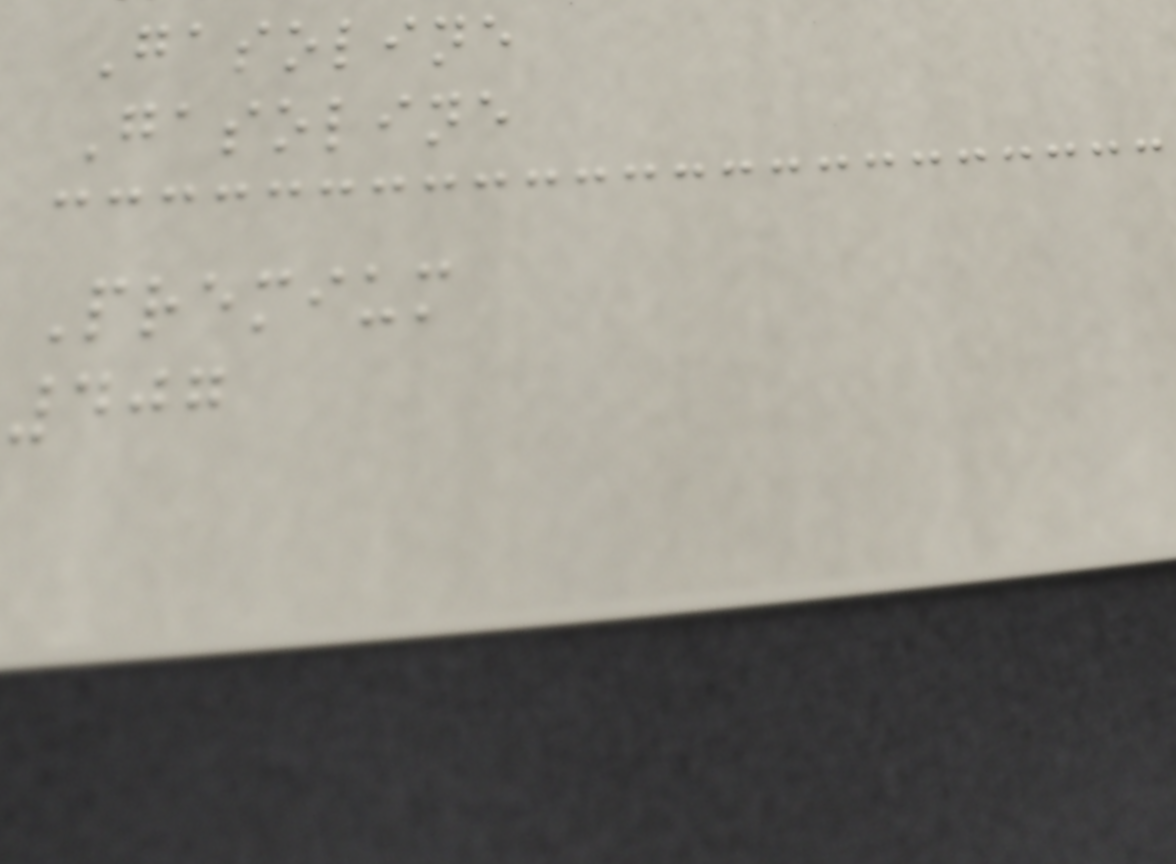Gasoline
Gasoline
Premium
407
